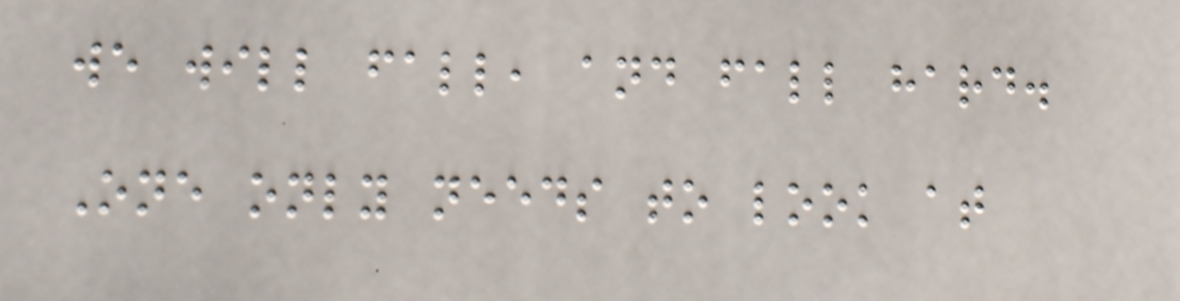we will fall, and fall hard.
One only needs to look at
